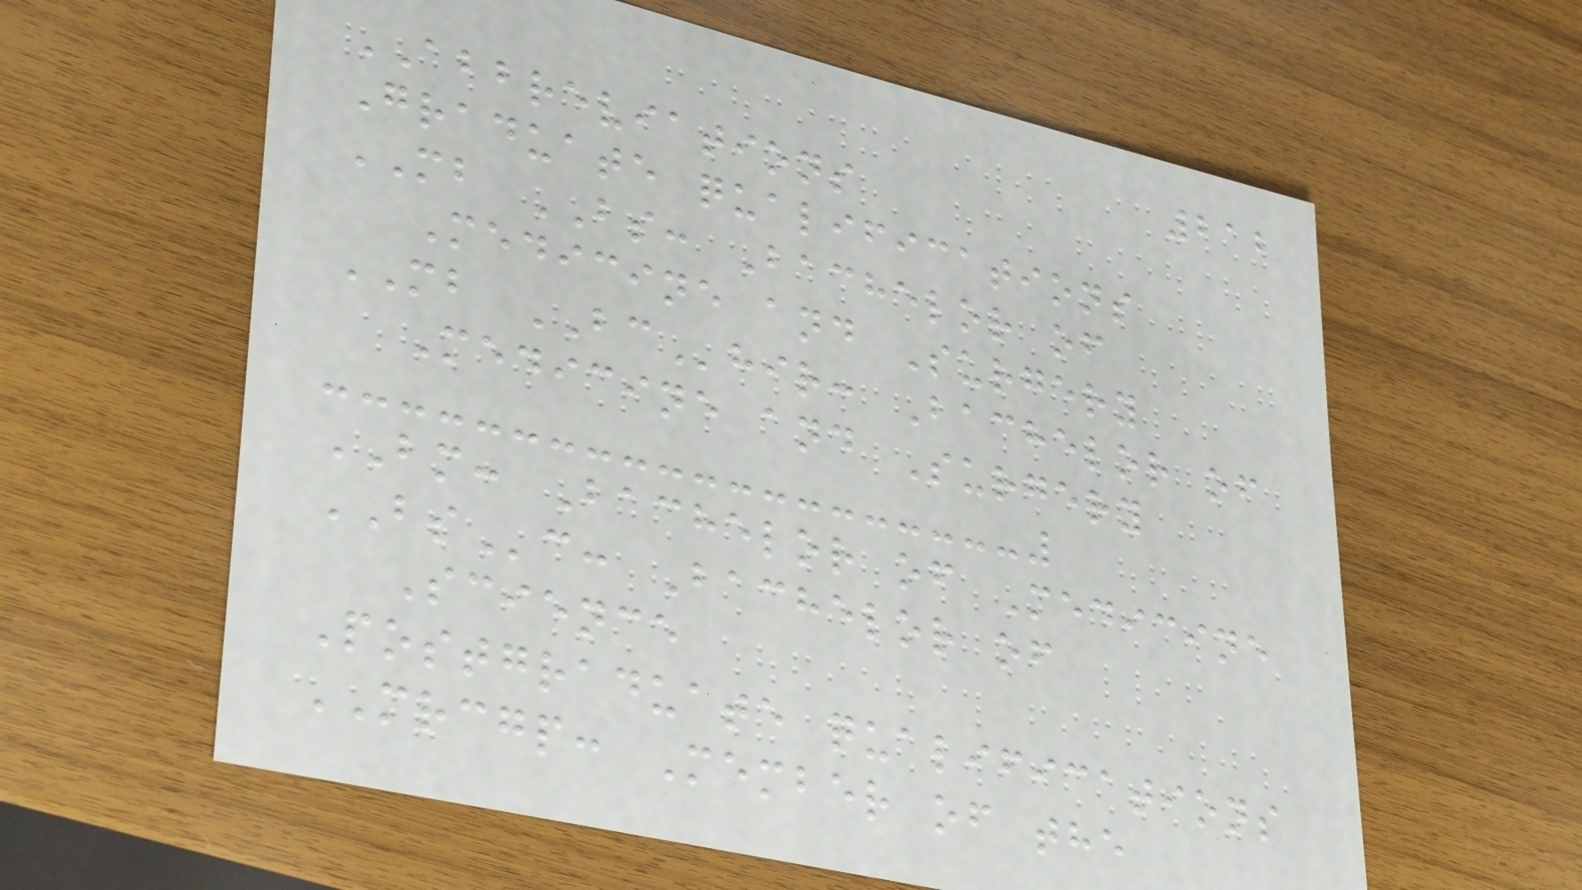212
ABBREVIATIONS
Graduate qualifications
MB BS: Bachelor of
Medicine and Surgery
MB BChir: Bachelor of
Medicine and Surgery
BM: Bachelor of Medicine
BSc: Bachelor of
Science
Postgraduate qualifications
MRCGP: Member of the
